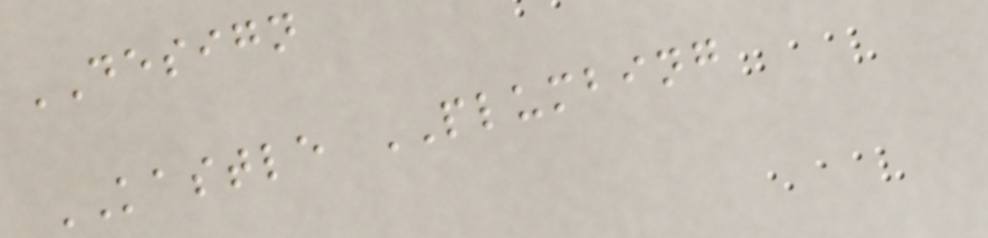DESIGN
KASTLE PLUMBING
